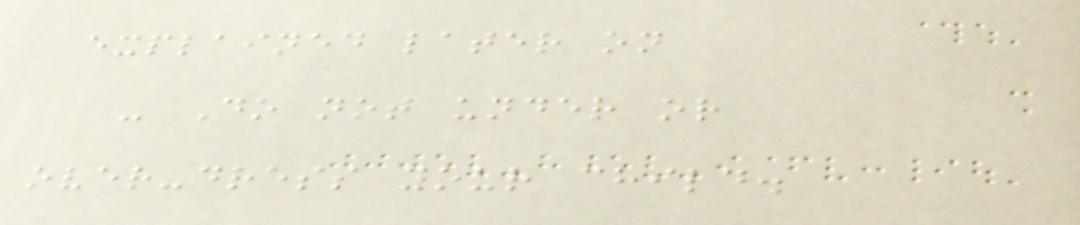explained later on
- Do not under or
over-dress your child.
